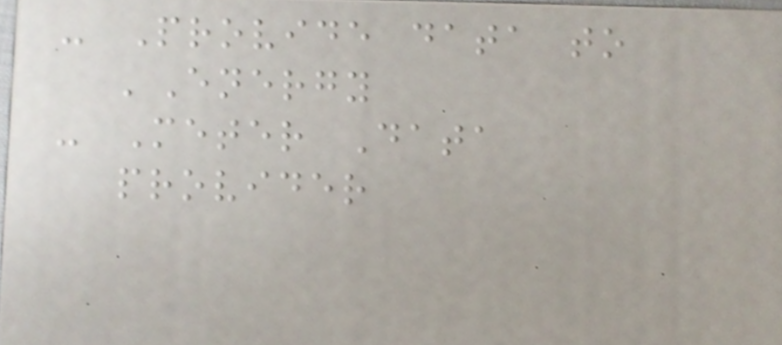- Provide data to
'Energy
- Meter Data
provider
